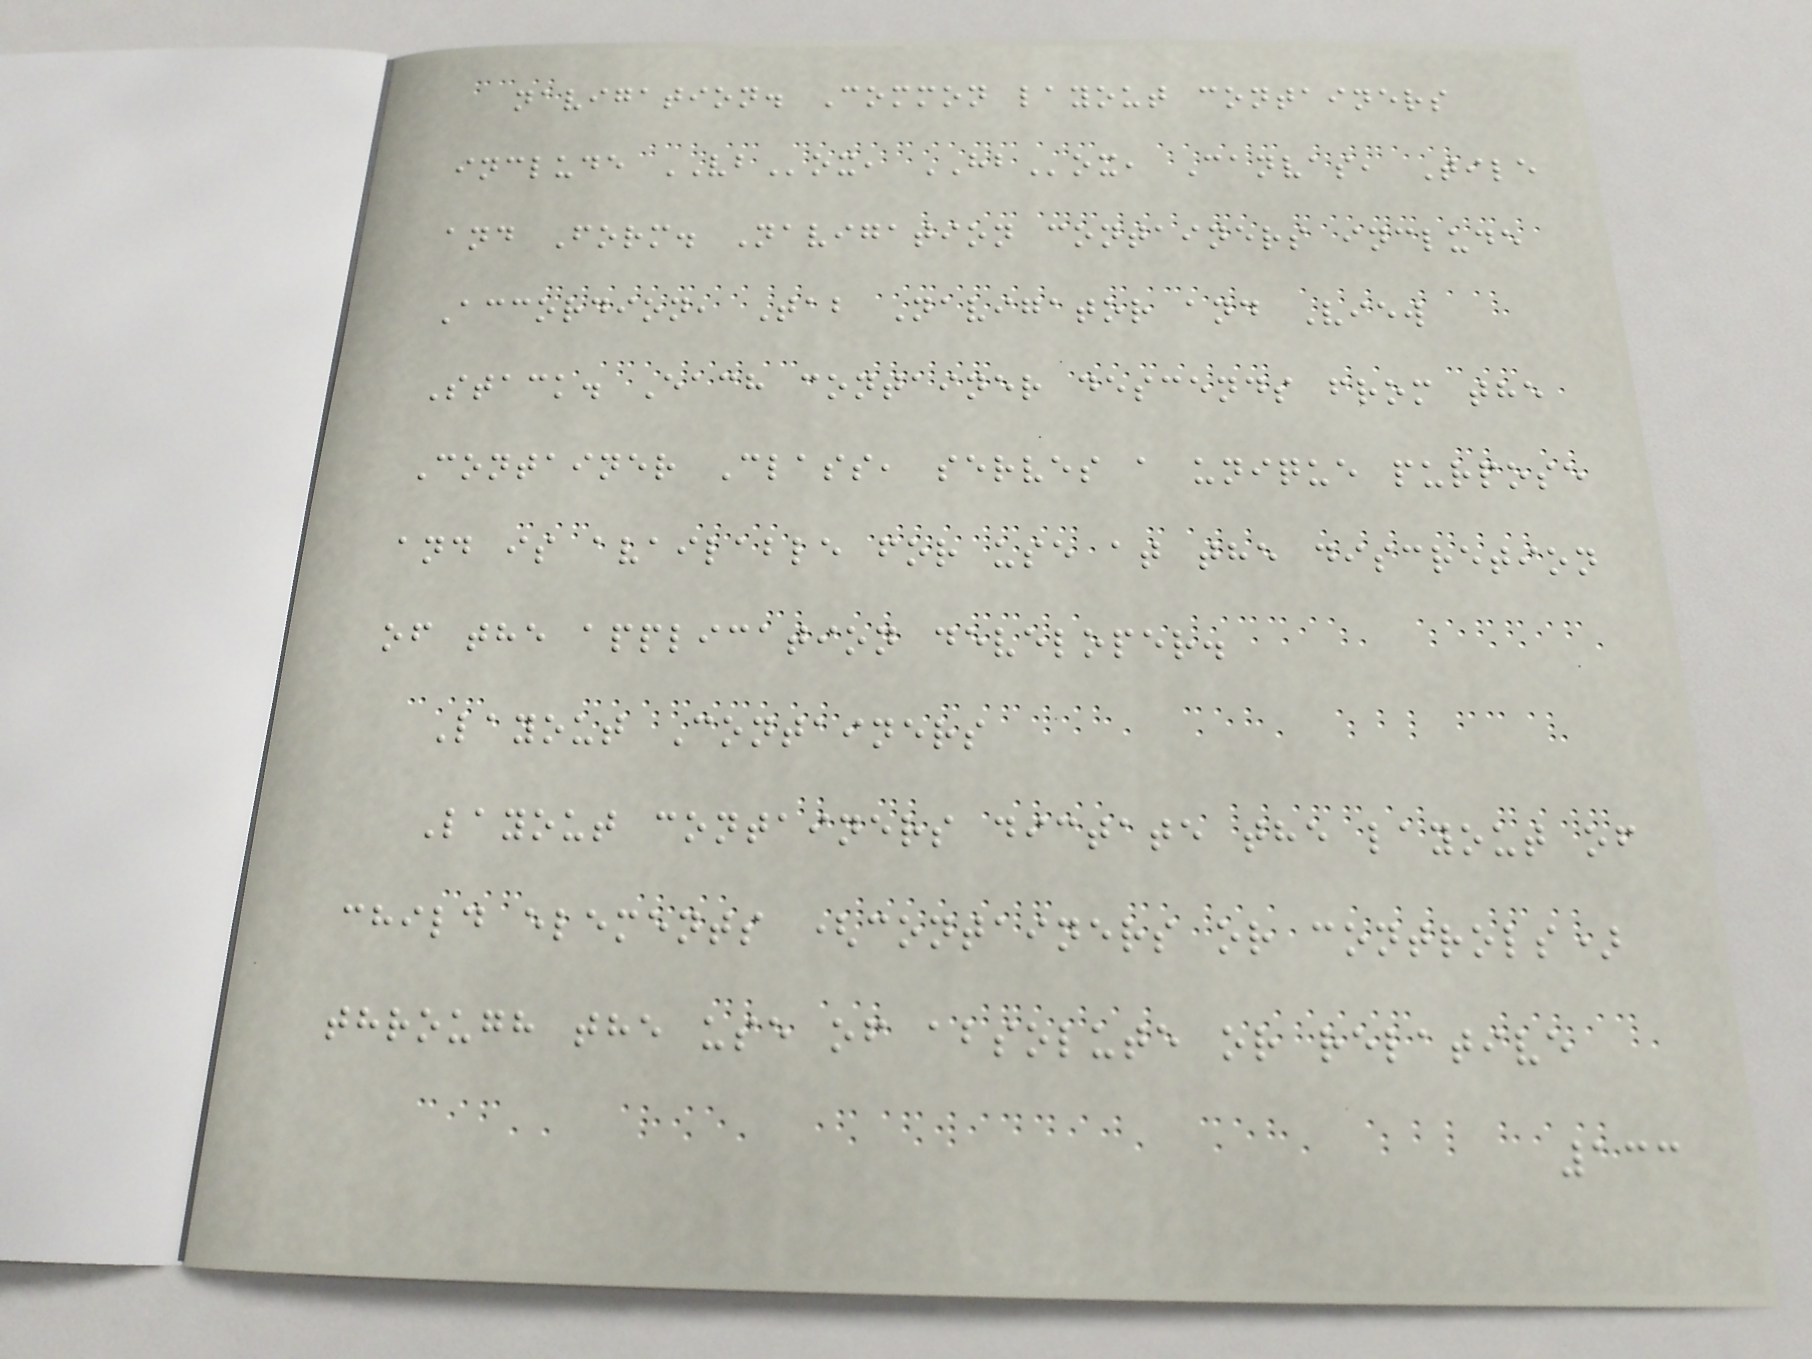navigation. Common layout containers
include VBox, HBox, Canvas, Tile
and Form. Navigation containers include
Accordion, Tab Navigator and View
Stack. Each container descends from the
Container Class, serves a unique purpose
and is available for use at the discretion
of the application developer.
Layout Containers
Layout containers dictate the layout of
child elements (containers or controls)
through the use of absolute or relative
133
